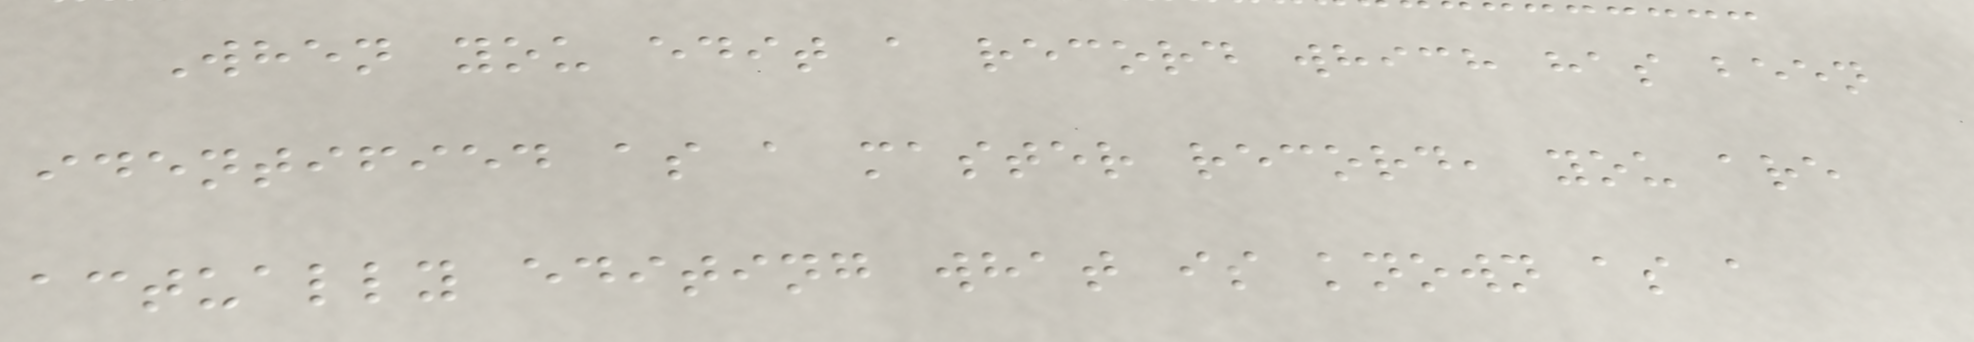When you edit a record which has been
identified as a master record, you are
actually editing what is known as a
